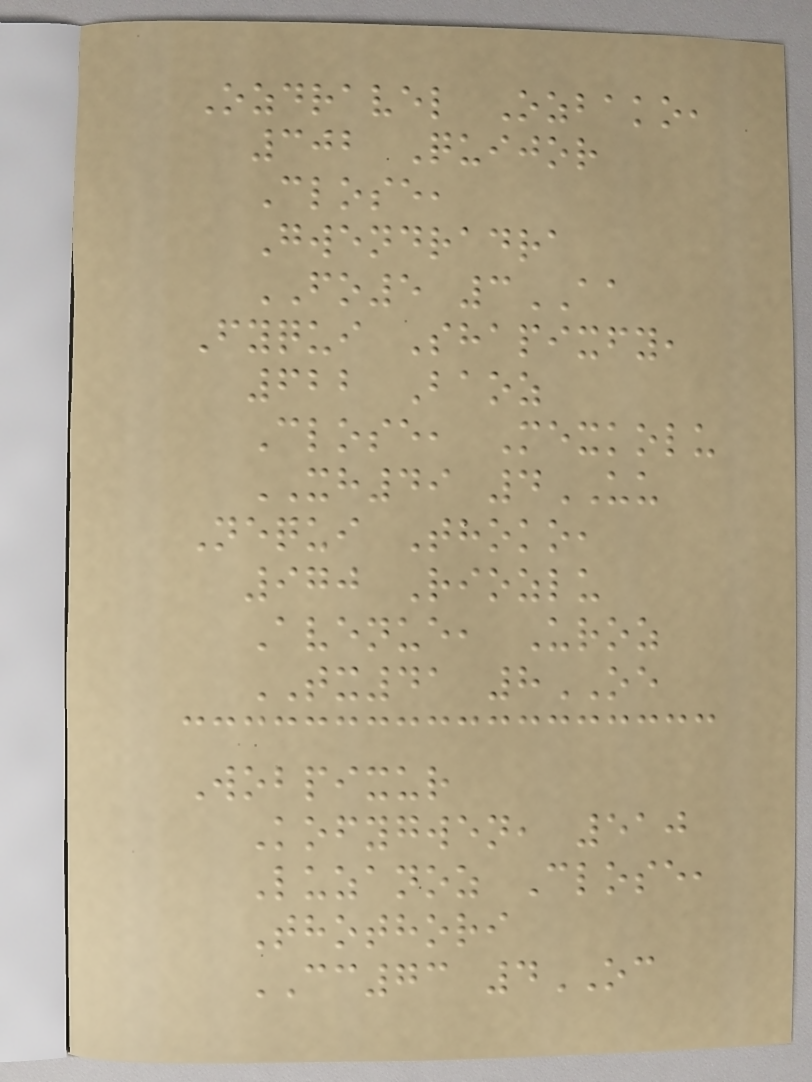Ozdravel Ozbako,
302 Quijor
Close,
Gwendradra
FO5 3AA
Fyqui Shapixfy,
622 Baoz
Close, Mexkolu
XH49 4UU
Nequi Thoko,
970 Riozlu
Avenue, Uroz
TX41 8OE
Wobpixur
Kofygwen, 510
Luzanoz Close,
Thothori
CC73 4OC
